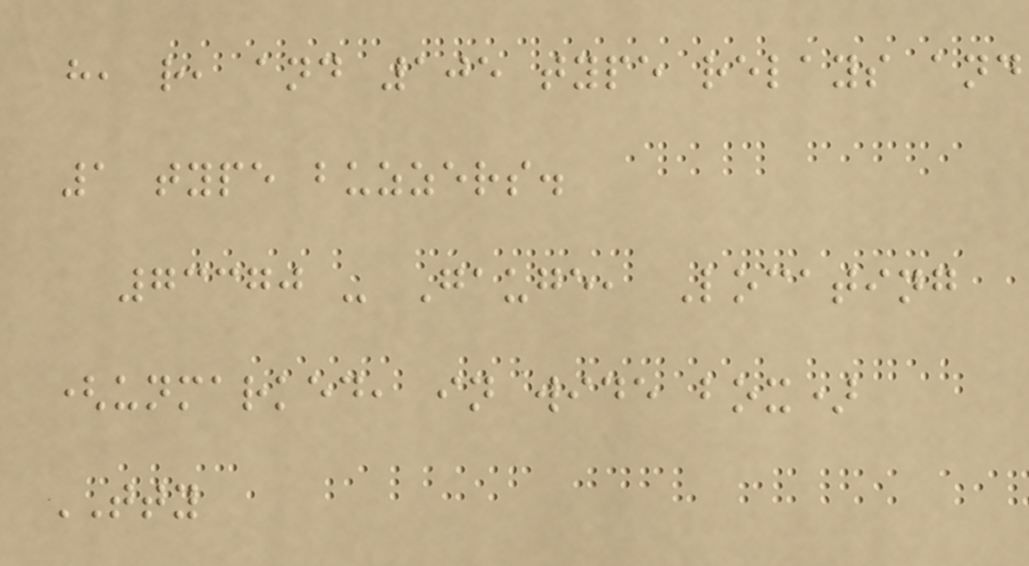h, r, and 105 type relays and
1 type buzzers.
73370 - Gauge, Locating
(unmarked, in wide box)
TTY
